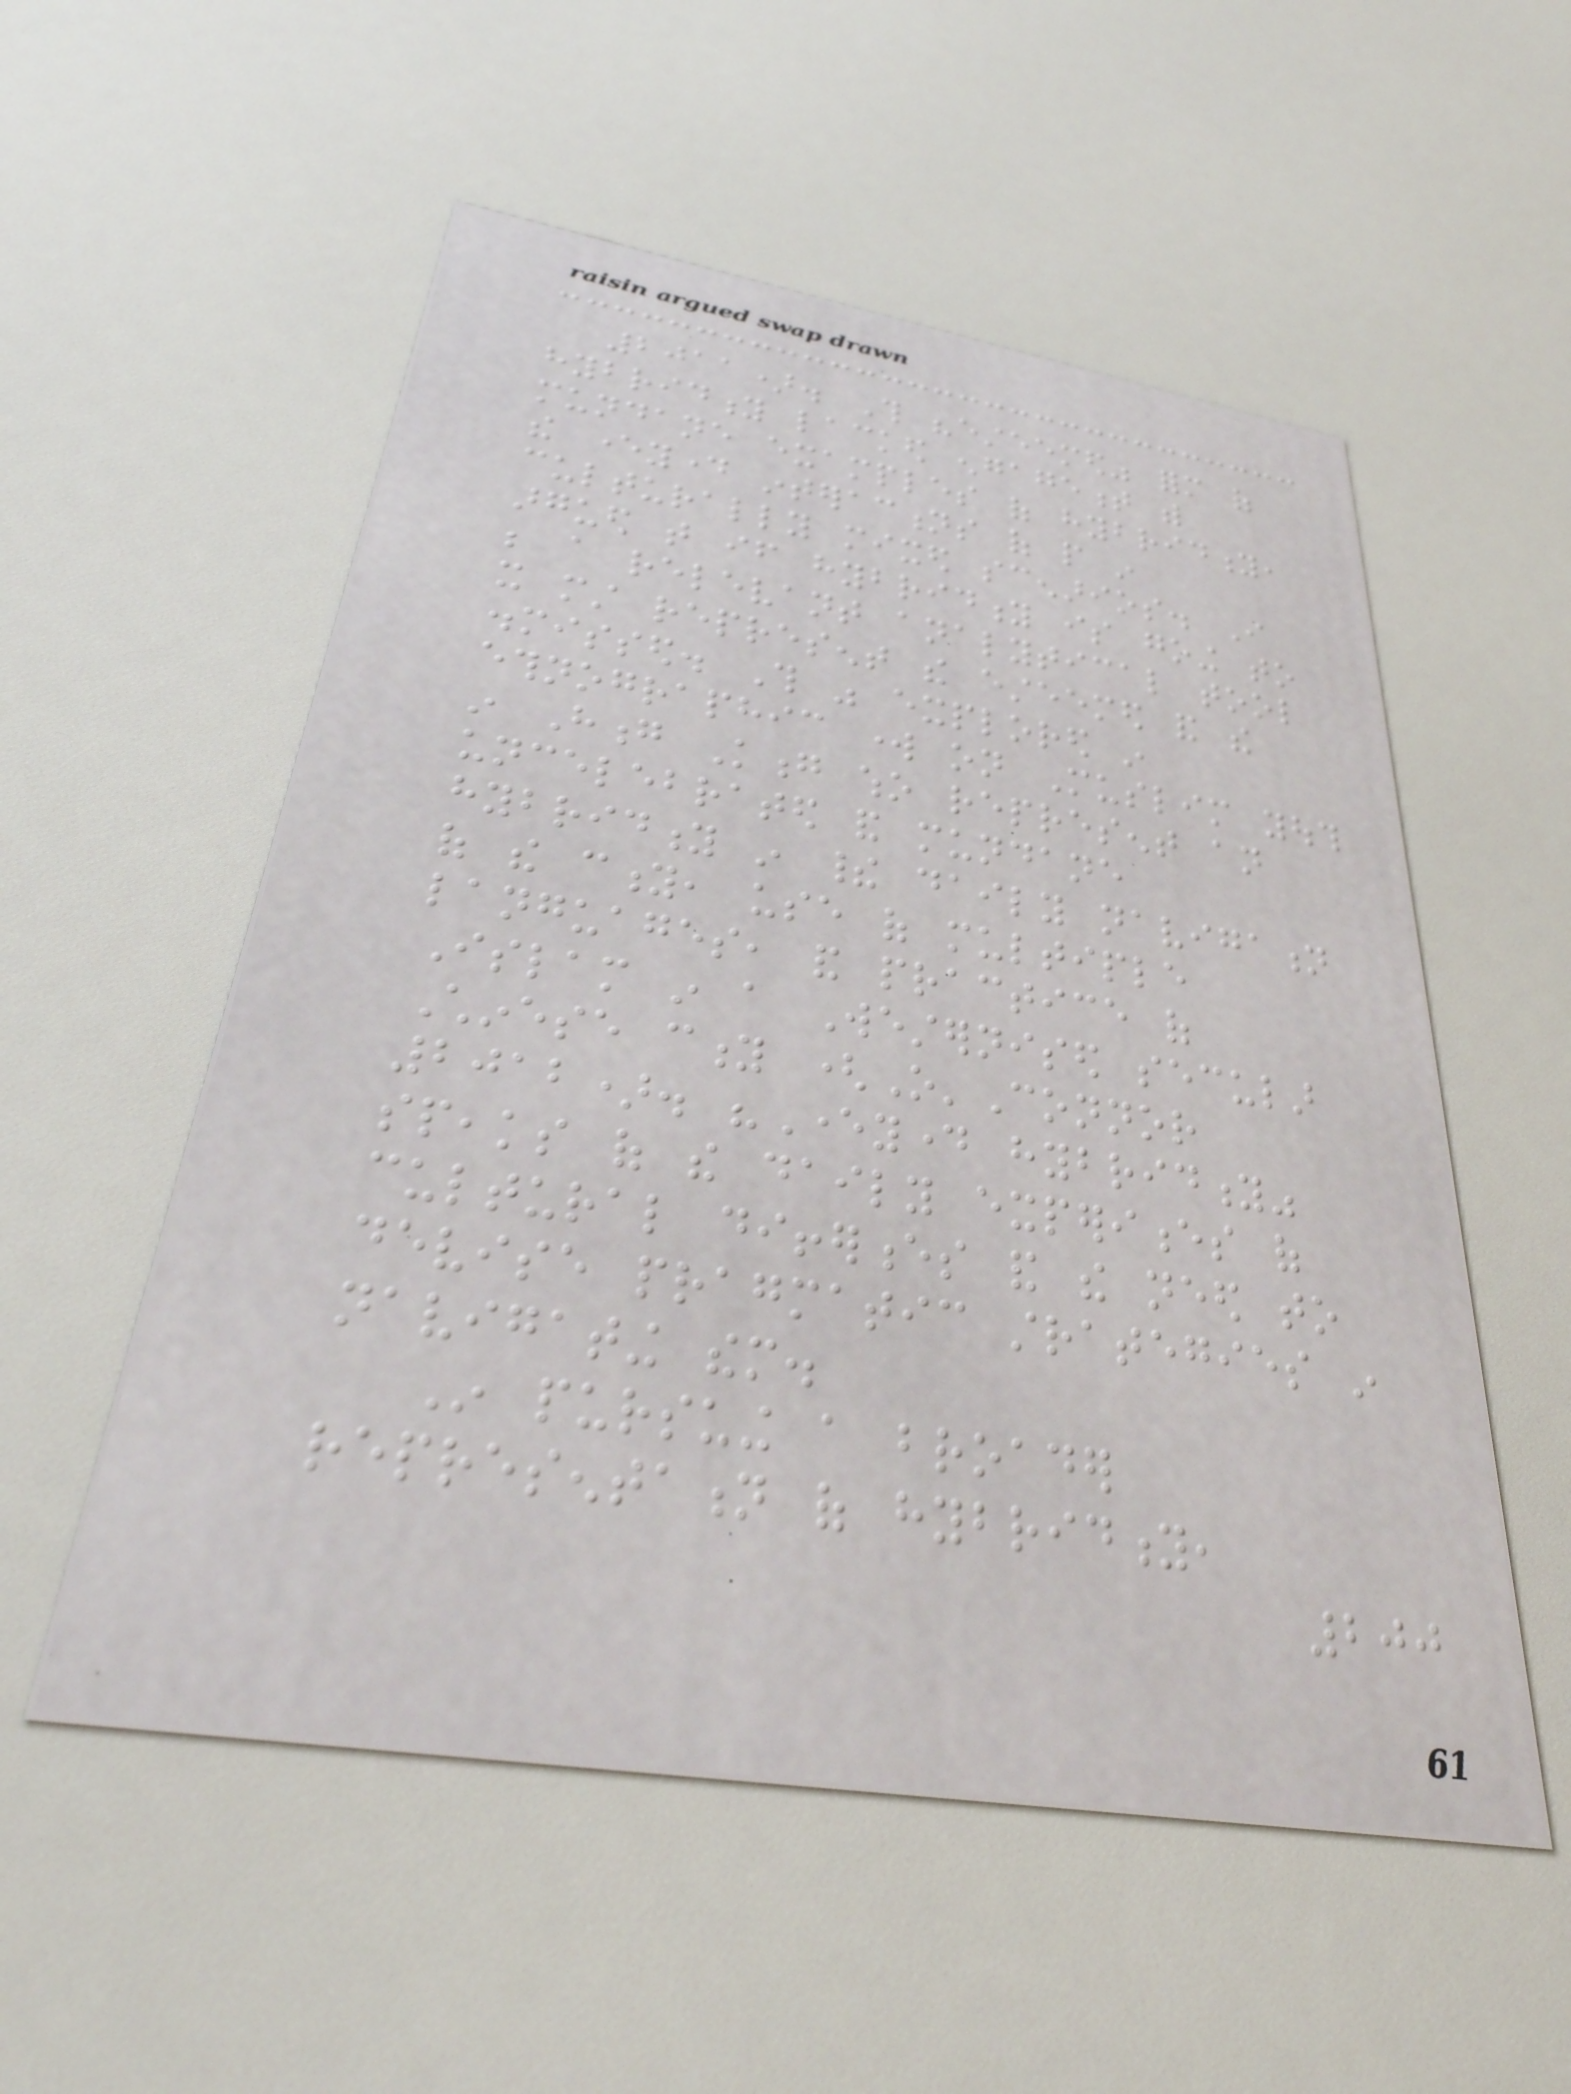2011). This "esteemed" form of
hybridity lacked engagement with
mundane examples of hybridity,
the everyday interactions of people in
culturally mixed scenarios. I
argued that if hybridity is going to
be a relevant analytical tool
it must represent the esteemed and the
dismissed. This was explored in
ethnographic work on Muslim youth
in Hong Kong who represent an
uncelebrated and mundane
hybridity in their daily navigation
of the city, use of multiple
languages, and practice of
Islam in a Westernised secular
Chinese city (O'Connor
2012). "Everyday hybridity"
speaks of the daily experiences of
cultural differences and the need to
devise pragmatic strategies in
navigating them.
In pursuing a broader
representation of hybridity,
200
